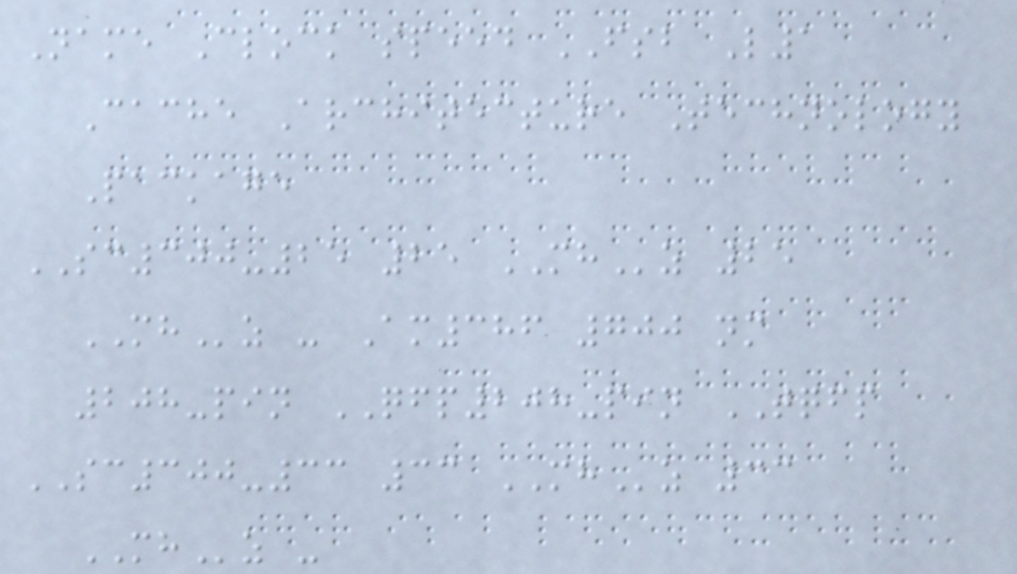Name Clock speed FSB L1
Cache Architecture Technology
Package
SC300-25 25 MHz 25
MHz - Am386 700 nm
208-pin QFP208-pin TQFP
SC300-33 33 MHz 33
MHz -
